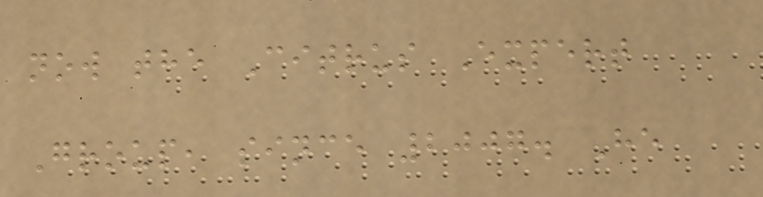now the Citrus Expert
Group, since 2007. He
